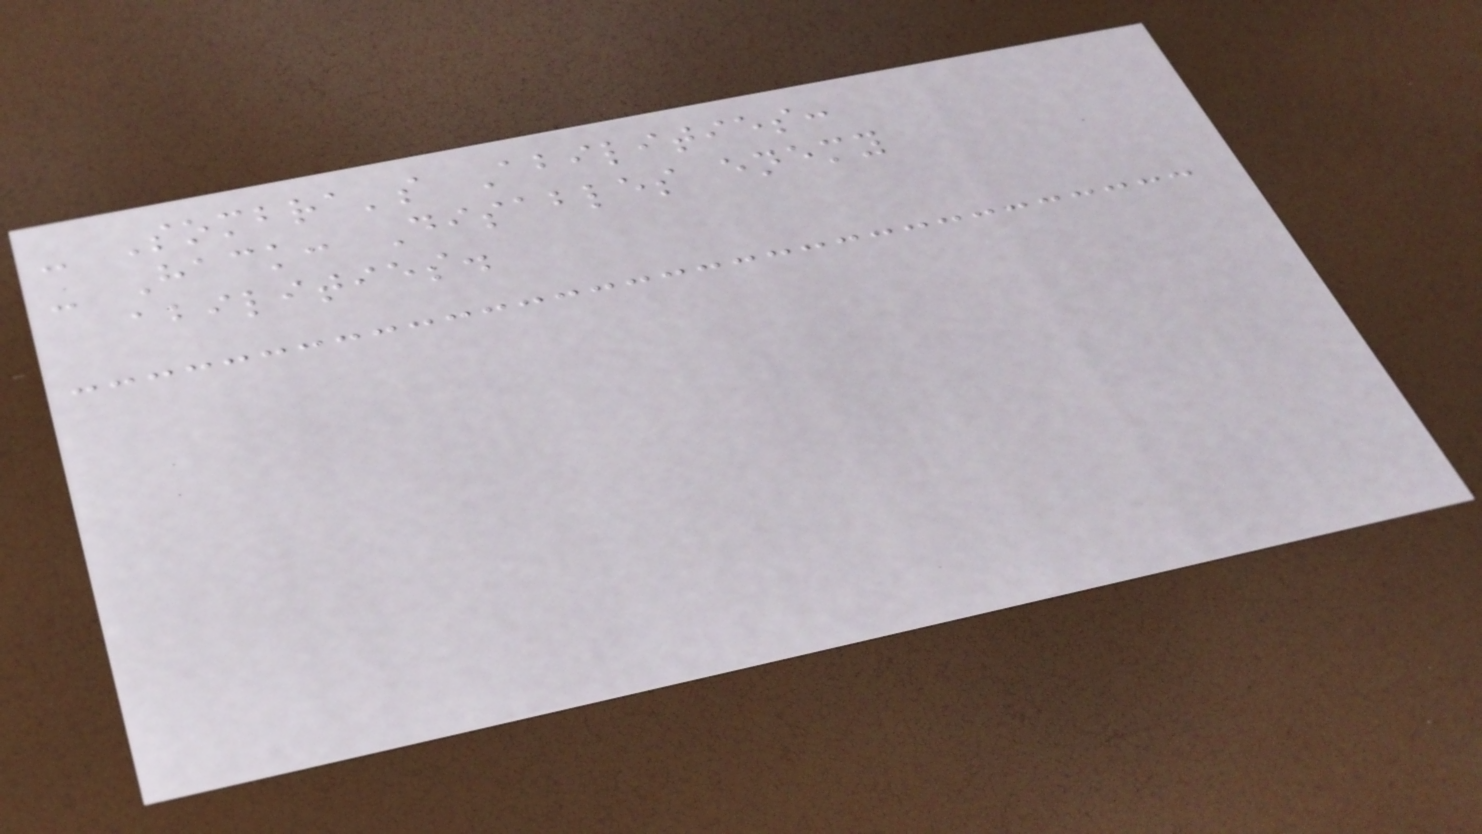- Sombra's Abilities:
- Hack: Disables enemy
abilities.
